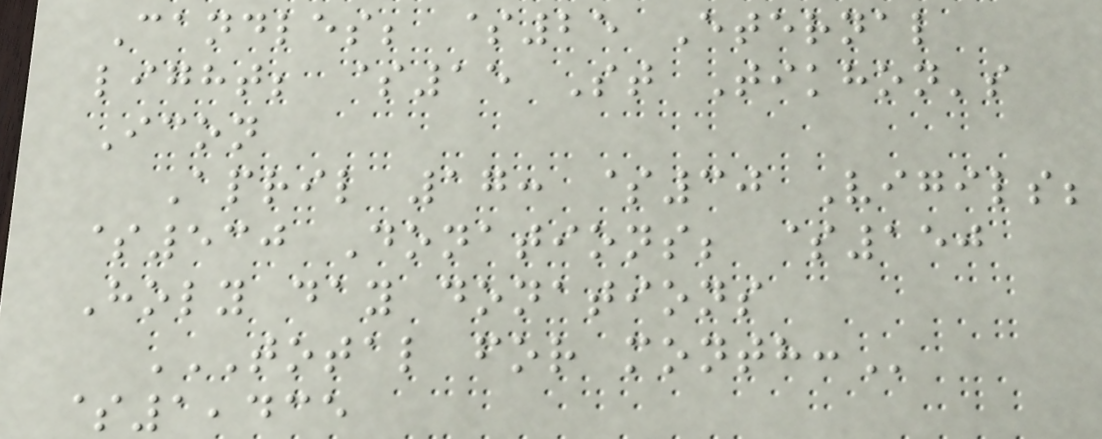Candles; $25 Eternal
light; $15 St Tikhon's
Icon
April 17: $30 Vigils;
$530 Donations; $150
Holy day donations
TOTAL FOR MONTH:
$1,435
